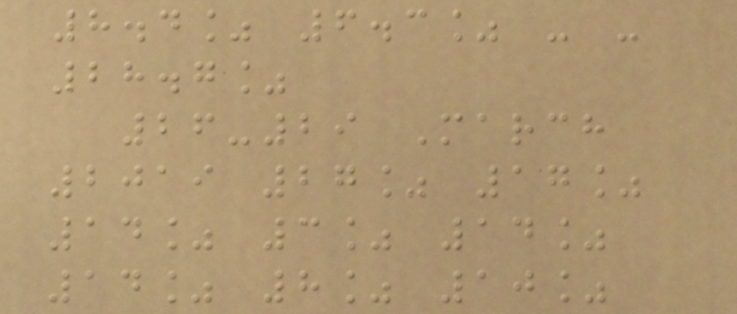8.4% 6.3% - -
28.7%
26-29 March
2019 27% 17%
14% 3% 14%
14% 8% 10%
